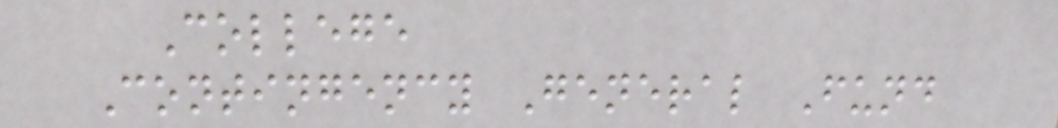College
Contingency General Fund
